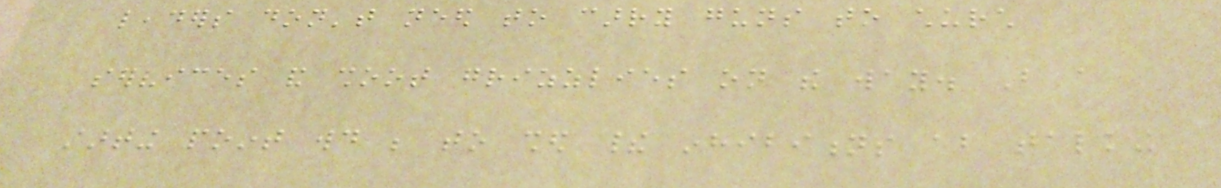leaders don't need to carry guns to church
services and shoot grizzlies on the way. But a
starting point would be to shed their inhibitions about talking
